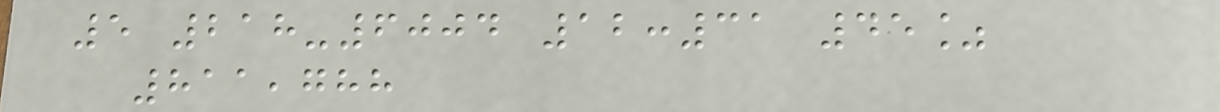5 218-6004 12:31 45%
811,788
